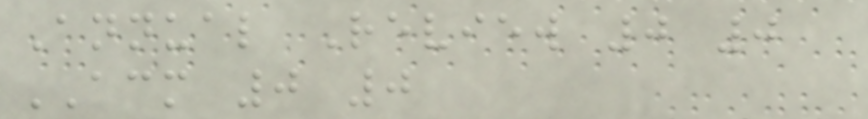Annual Review 0 0
ACM 0 0
